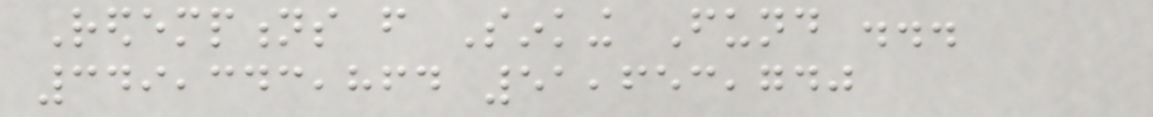Redemptions from Sinking Fund ...
349,343,864 51,653,740
